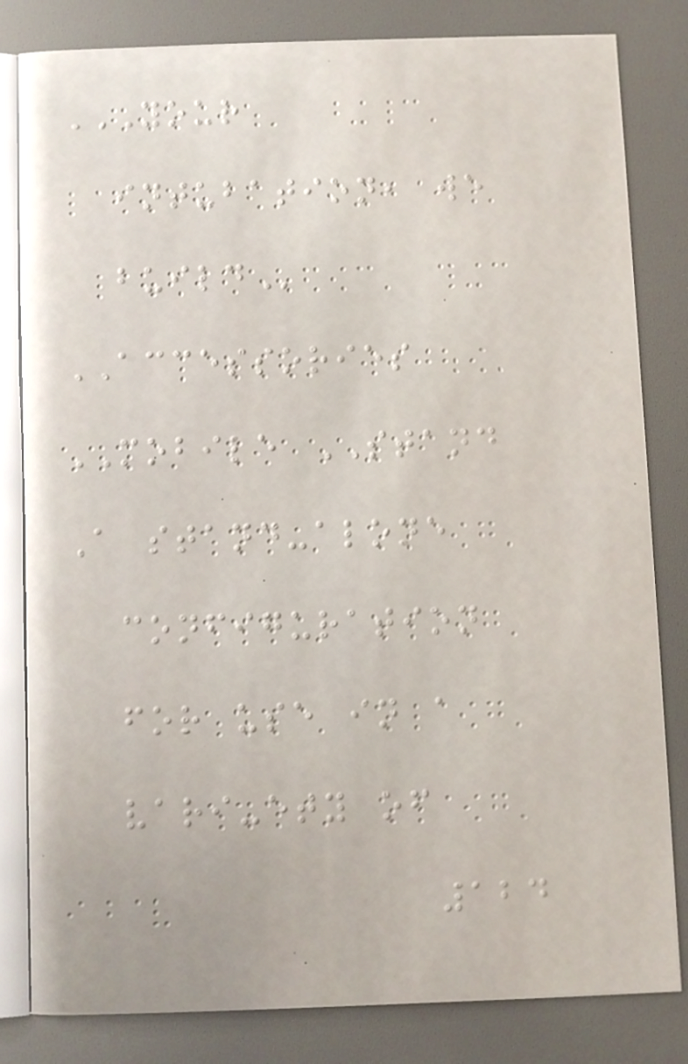YOUR
INTUBATION, WE
BUILD
ACCESSORIES
MOBILE STAND
A stand-alone
configuration
for use in a
vari-ety of
124
